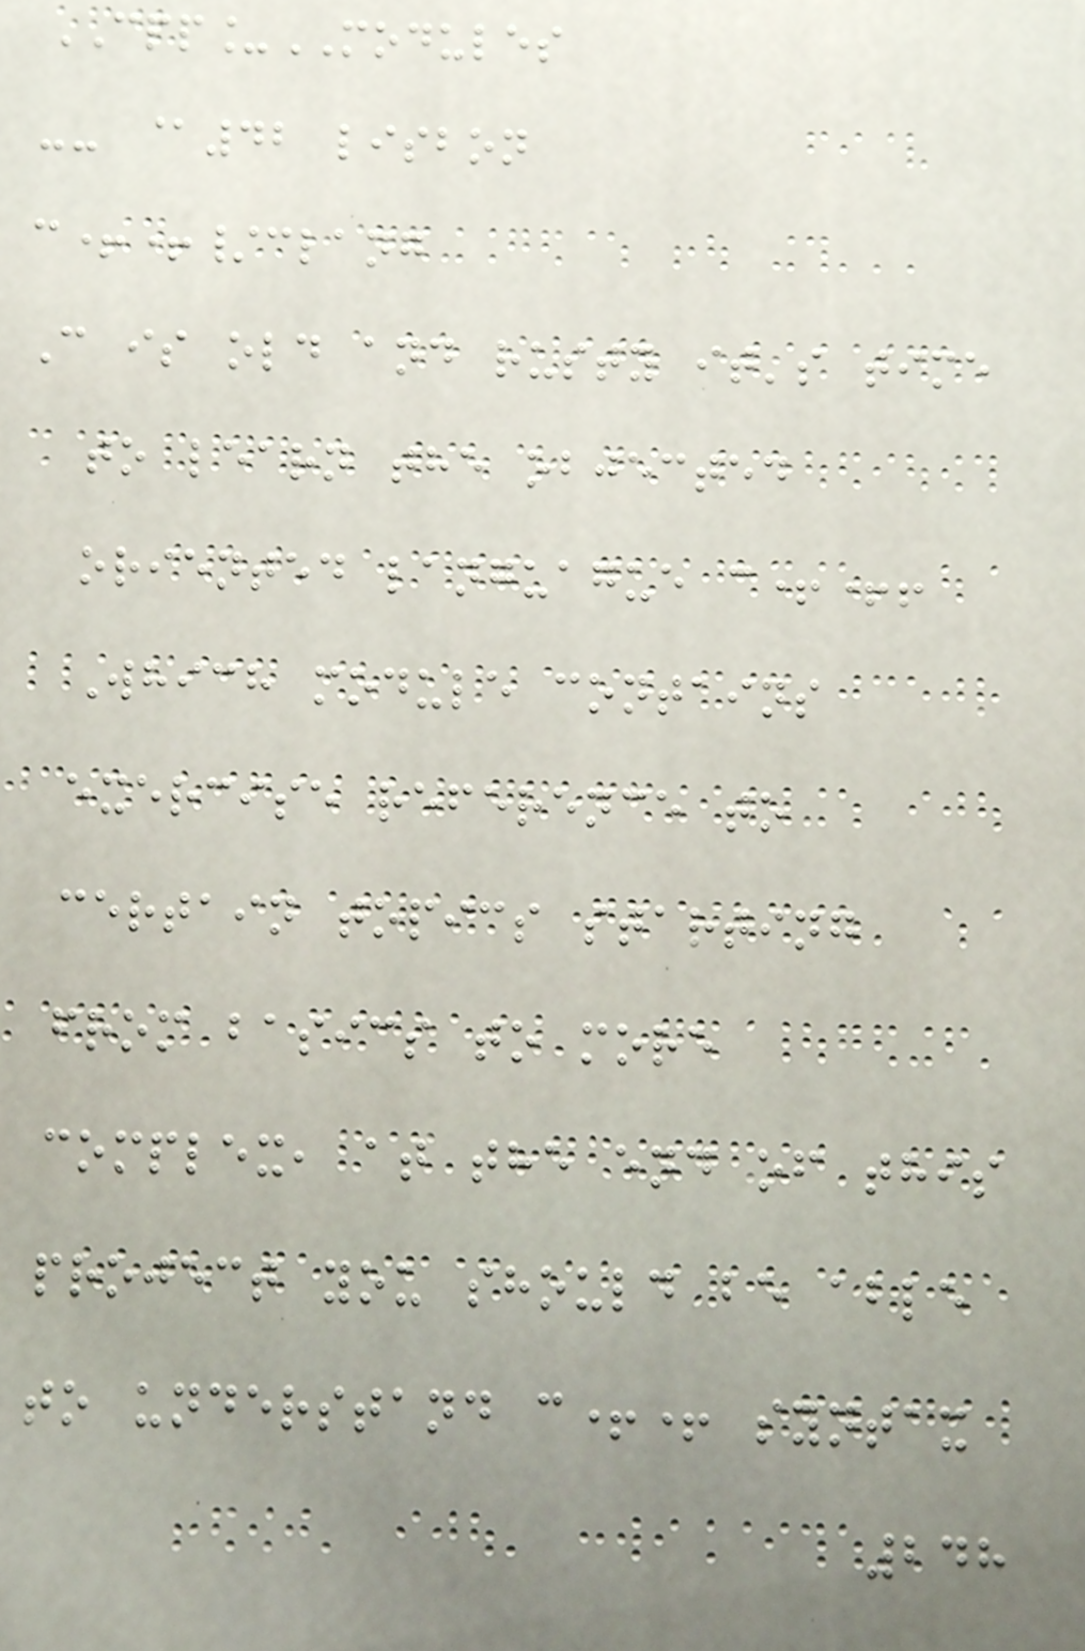CPP_MODULES
-- @42 lisbon
c++/clang
C is old and rusty it's time
to learn the objected
oriented languague c++!
Which module contains
exercise reference to
certain topics starting
from basics to more
complex, at the end of this
project you should be able
to understand c++ syntax
248
